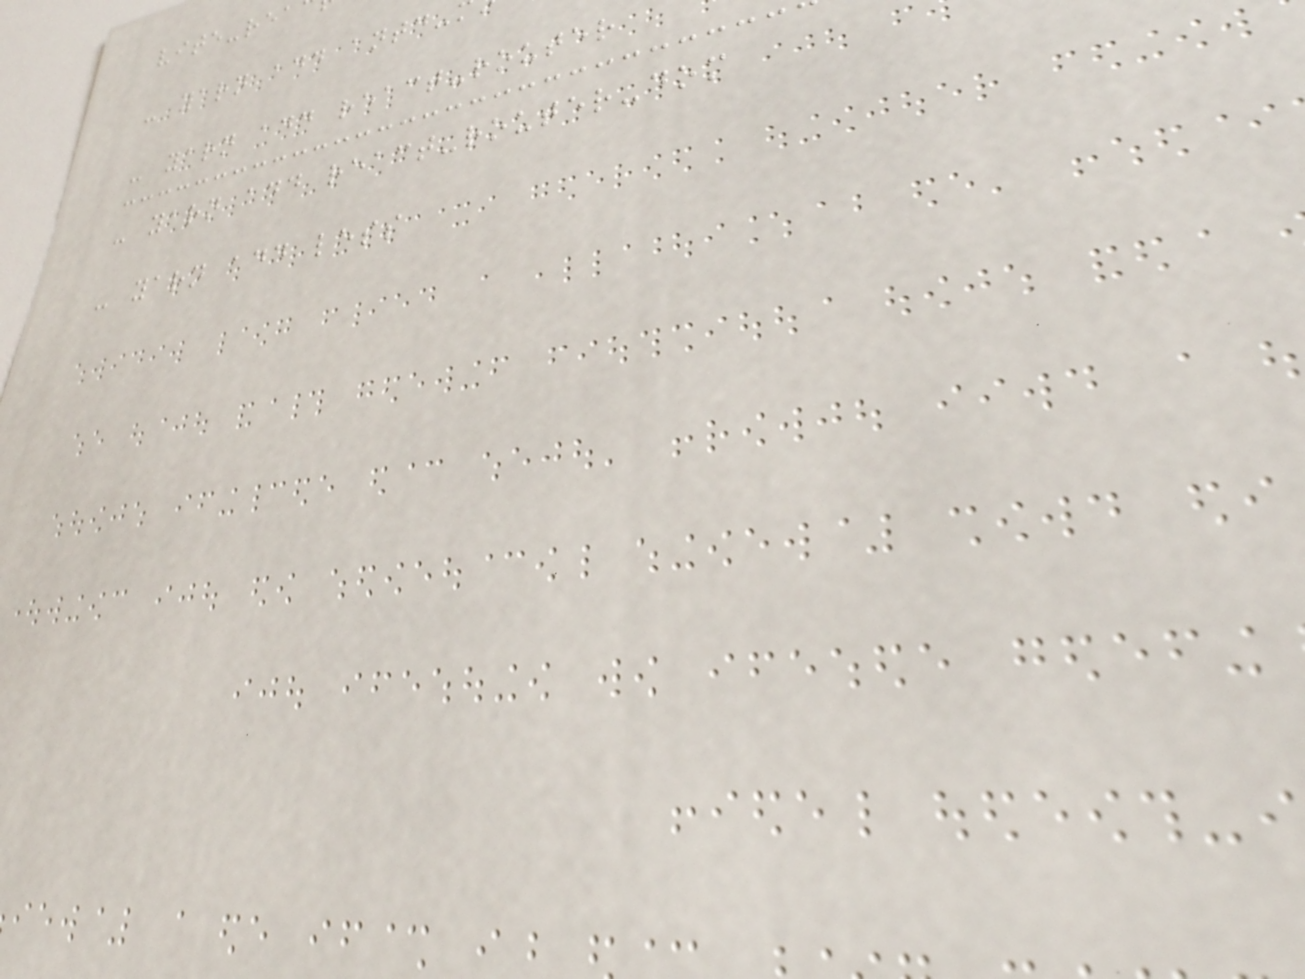vite-rea
- yarn add antd-
- yarn add react-router
- yarn add react-router-dom
- yarn add less
